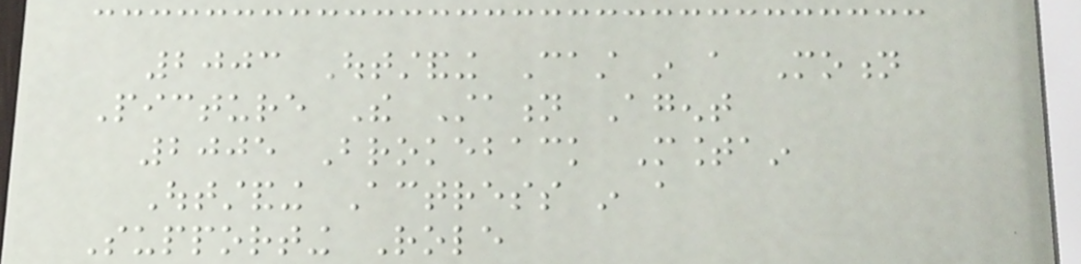2003 Outstanding Cast in a Motion
Picture The Station Agent
2005 Brokeback Mountain
Outstanding Actress in a
Supporting Role
